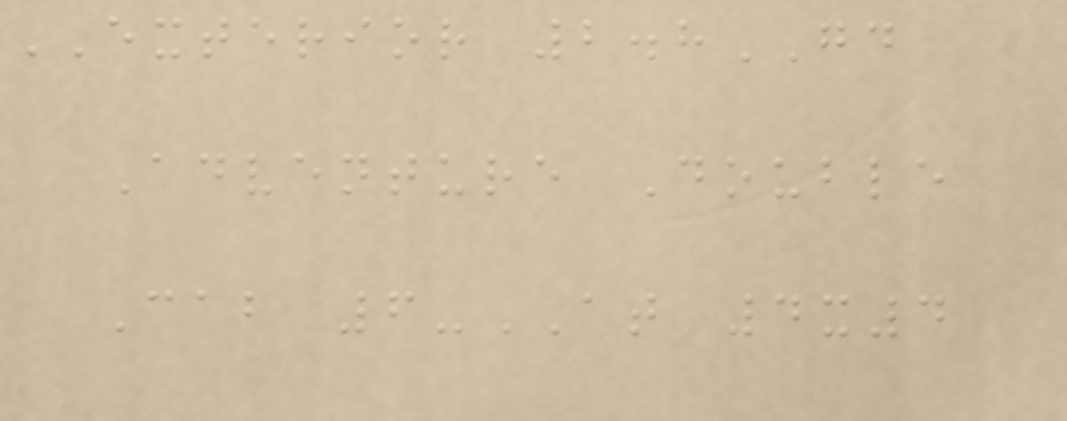EXTERIOR 2.8GD
Adventure Double
Cab 6-AT 4x4
